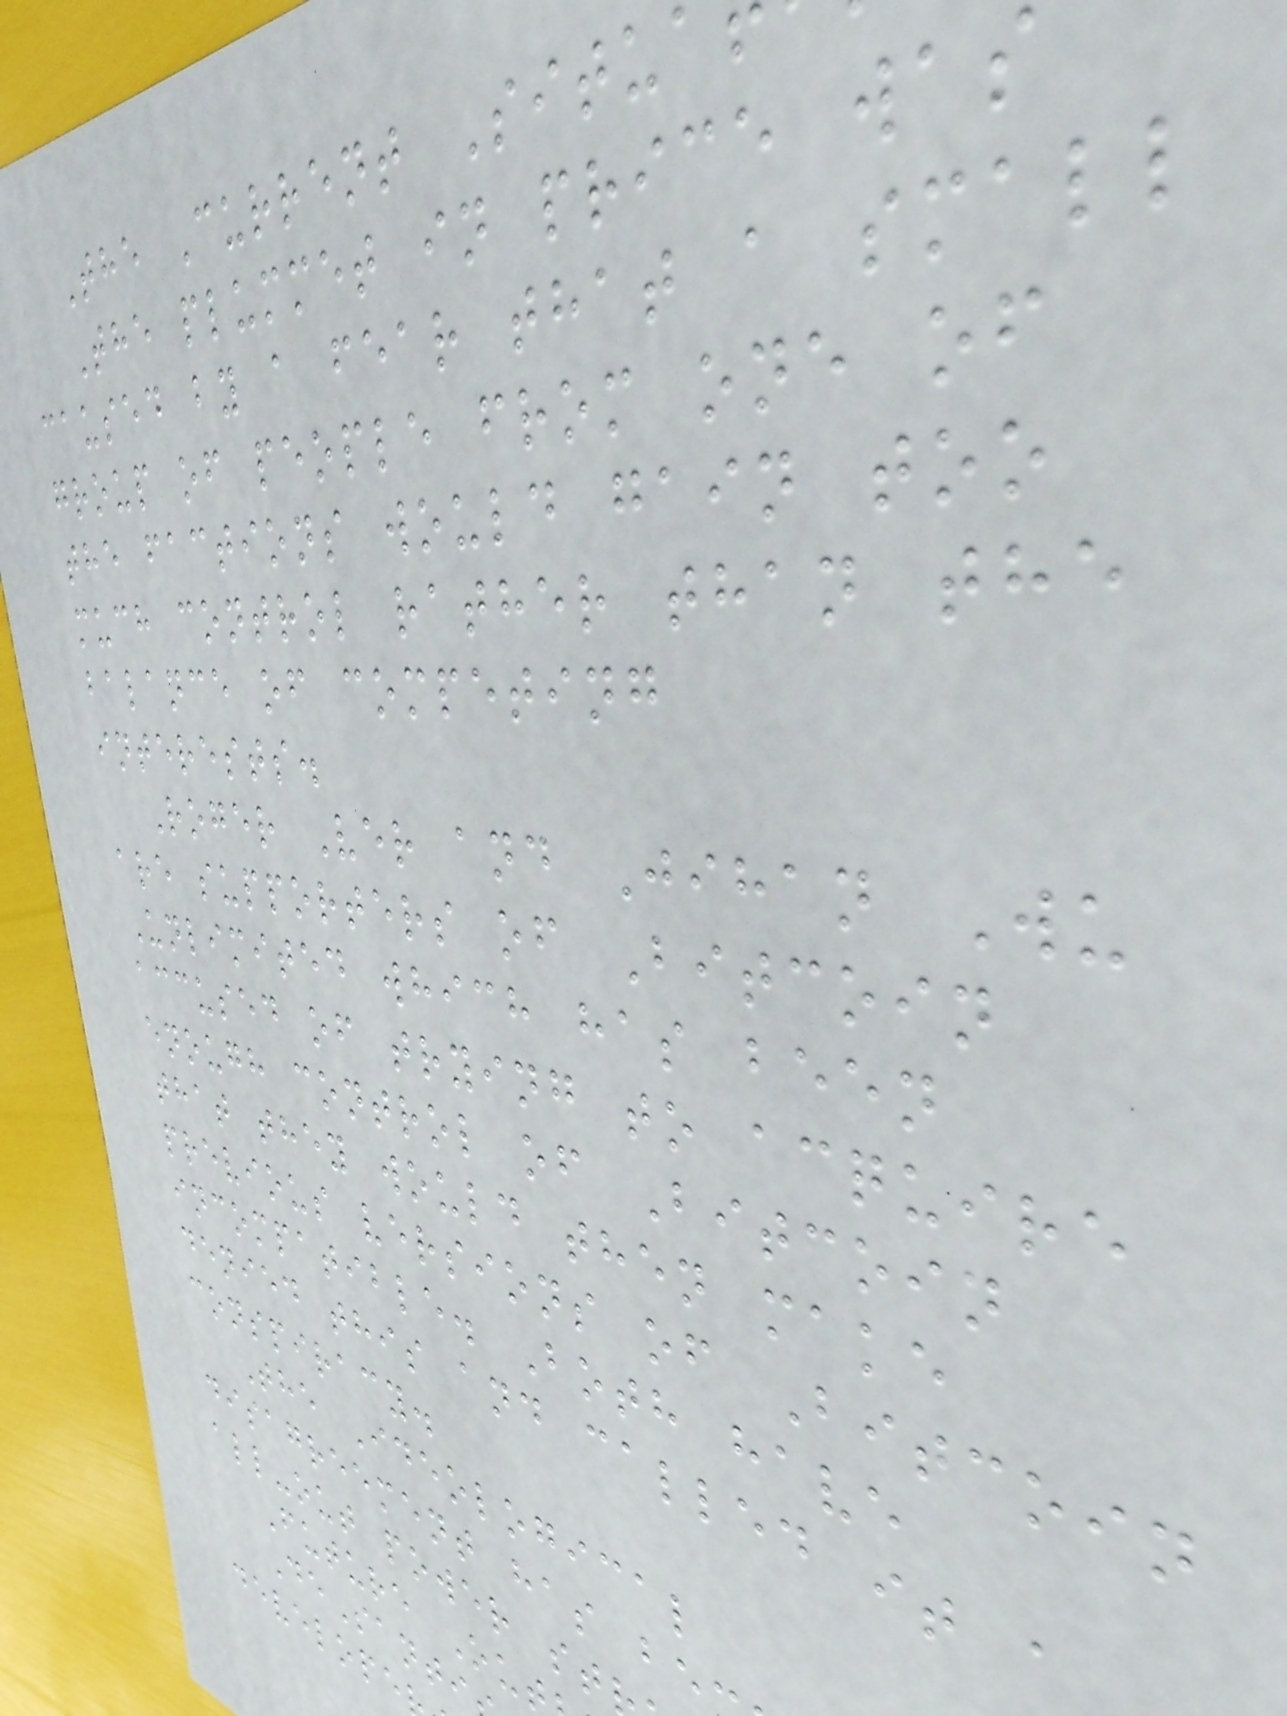The Current Situ
The plummet in price was
caused by a fear that a small
group of people from one of
the factions would gain too
much control rather than the
balance of competing
interests.
Roger Ver and Jihan Wu
are supporters of Bitcoin
Unlimited which has been
accused of trying to acquire
enough control of Bitcoin
that they would then make
previous versions of Bitcoin
incompatible. Both have
denied this and called it a
conspiracy.
The Ideological
disagreement has be
all-out power st
Future Ou
DeSanti
develope
